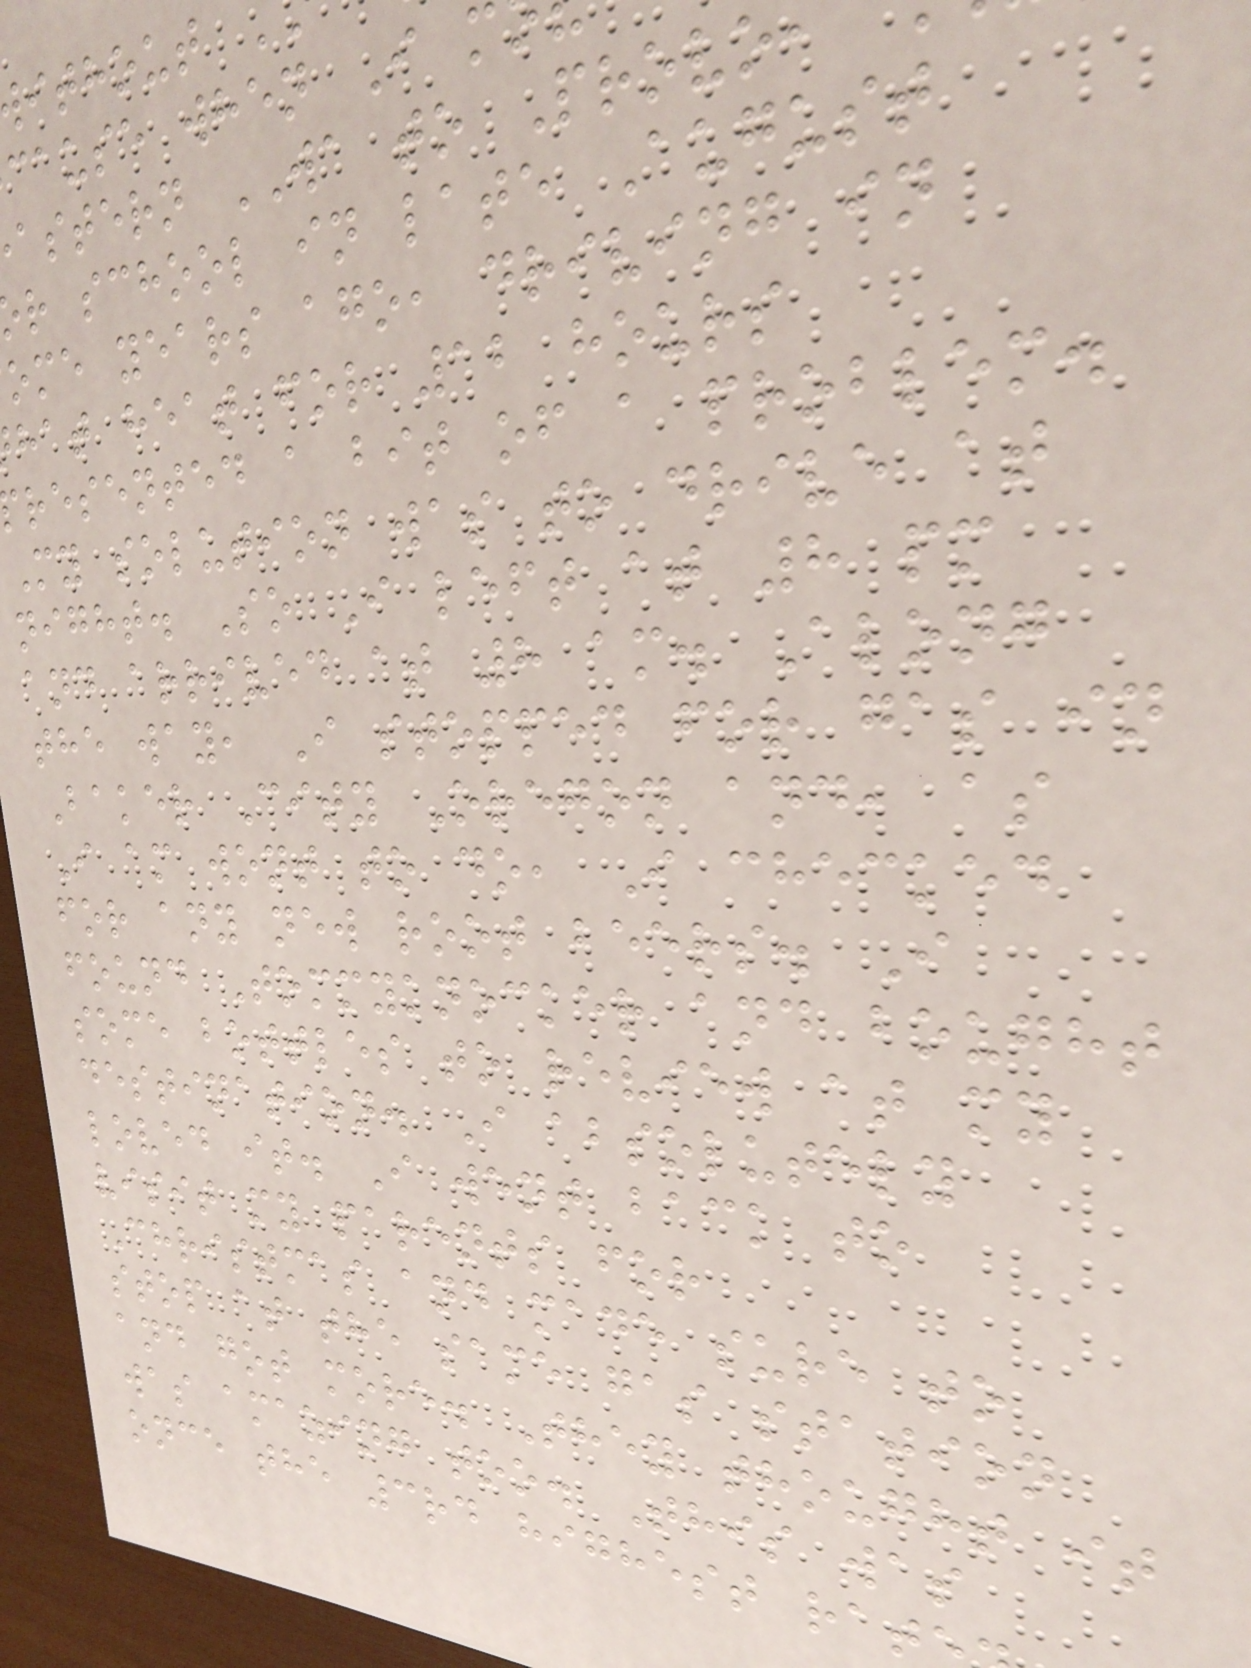cause when I m
astern WA to Provo
r school in late August
ome years ago, driving in
hat heat for 12 hours
resented a bit of a problem.
My solution was to drive at
night. So I left at 8 pm
and arrived at 8 am. Along
the way, I stopped for gas in
Baker City Oregon and, as
I am wont to do, I checked
for any new root beers. I
found Tommyknocker and bought
some bottles to review at my
destination. I absolutely
loved it. I went back to
visit my parents for
Christmas and made sure to
stop at the same gas station
and got more. They thought it
was amazing too. This was
once the 3rd highest rat
